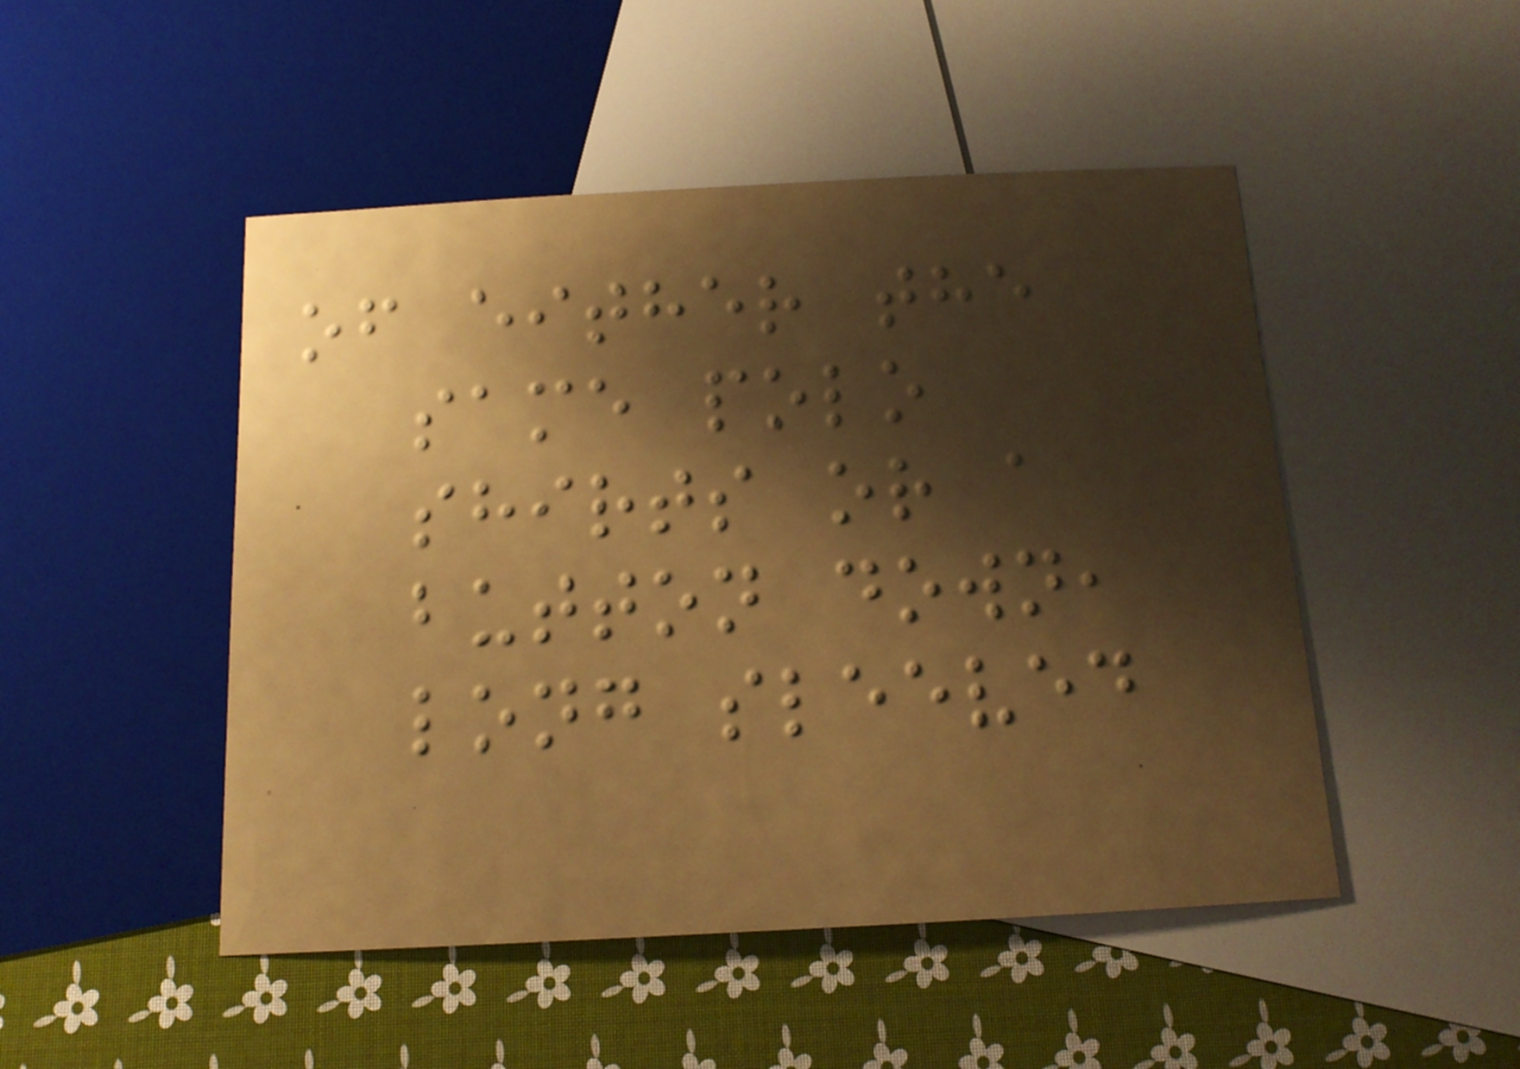of either the
same polo
shirts or a
button down,
long sleeved
